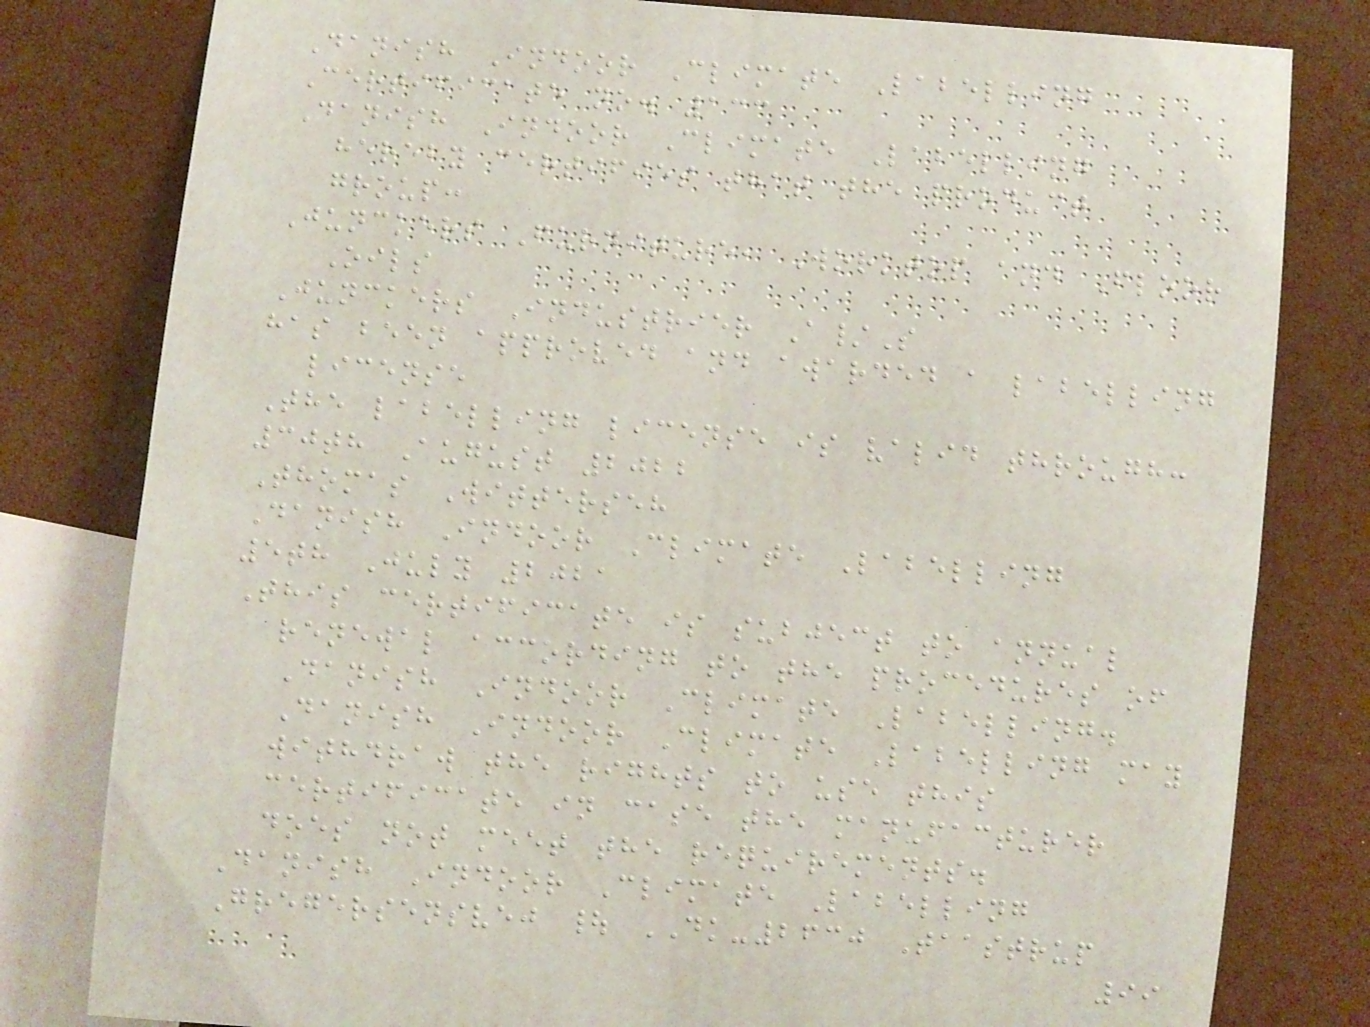Danish Indoor Climate Labelling
Certificate no. 133
Danish Indoor Climate Labelling
hereby certifies that the product
group:
Junckers Furniture, Worktop and Floor
Oils
Junckers Industrier A/S
has been approved and awarded a labelling
license
The labelling license is valid through:
30th August 2022
Thomas Witterseh
Danish Indoor Climate Labelling
5th July 2021
This certificate is subject to annual
renewal according to the procedures of
Danish Indoor Climate Labelling.
Danish Indoor Climate Labelling may
withdraw the rights to use this
certificate in case the manufacturer
does not meet the requirements.
Danish Indoor Climate Labelling
Gregersensvej | DK-2630 Taastrup
99
